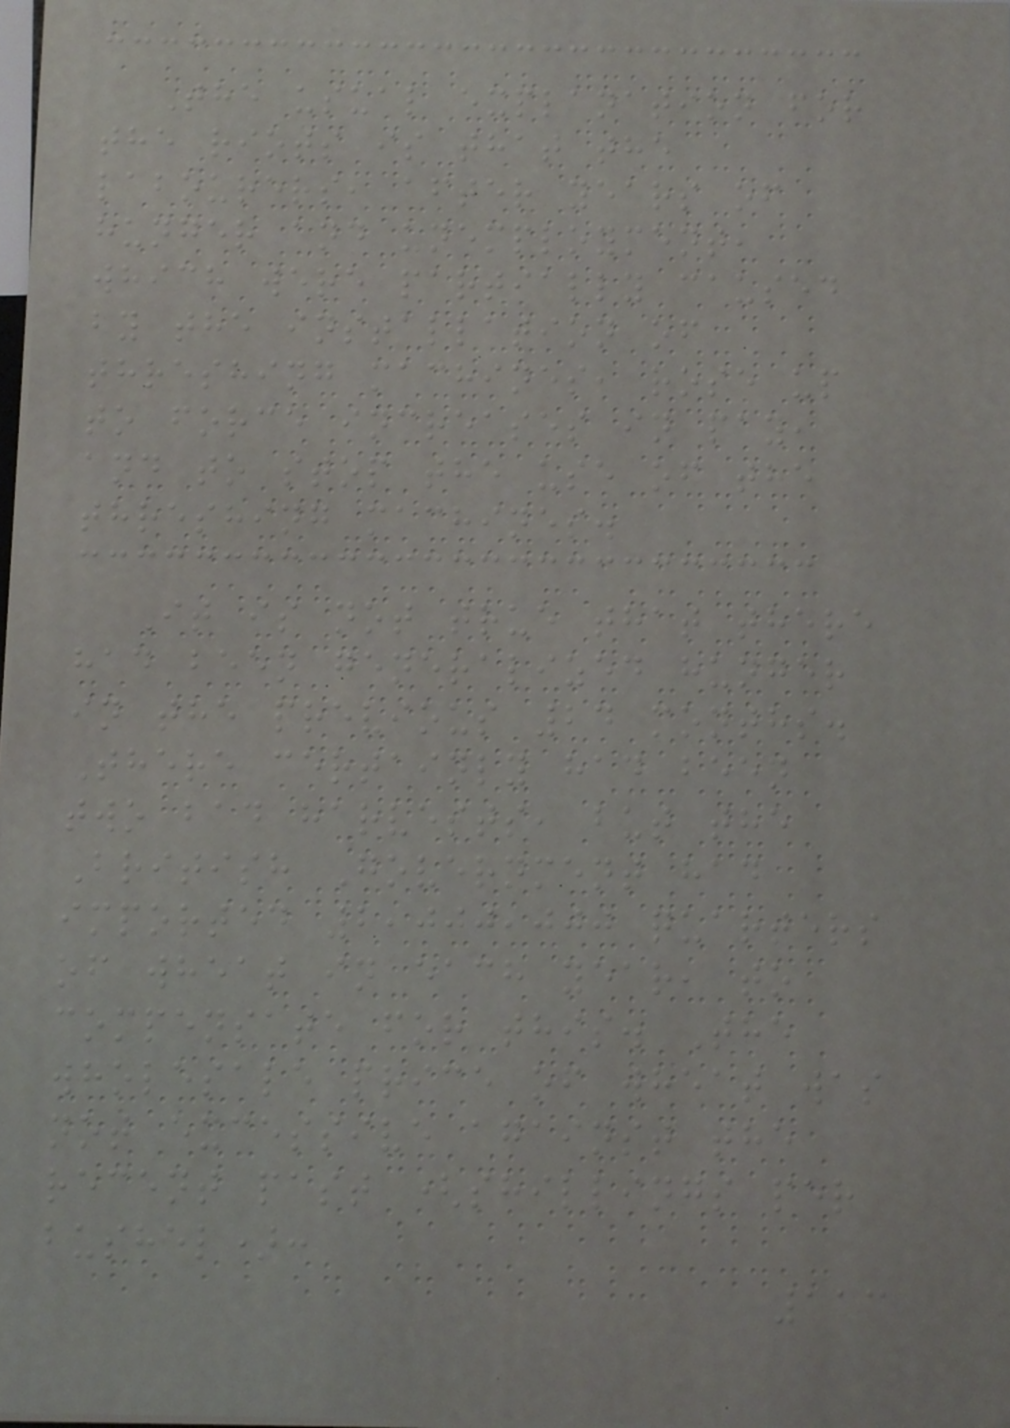The usual explanation for
the riots is that the
labourers, after years of
hunger and unemployment,
which were partially caused
by the installation of
threshing machines, rose up
to force increases in pay,
and to stop the use of the
threshing machines.
It is not true that there
had been generalized hunger
in the previous 24 months.
There certainly had been
two bad harvests, but the
British Government had
imported 2,000,000 quarters
of wheat in each year, to
compensate for this. The
wholesale price of wheat was
not excessive against the
recent past (shillings per
bushel):
113
